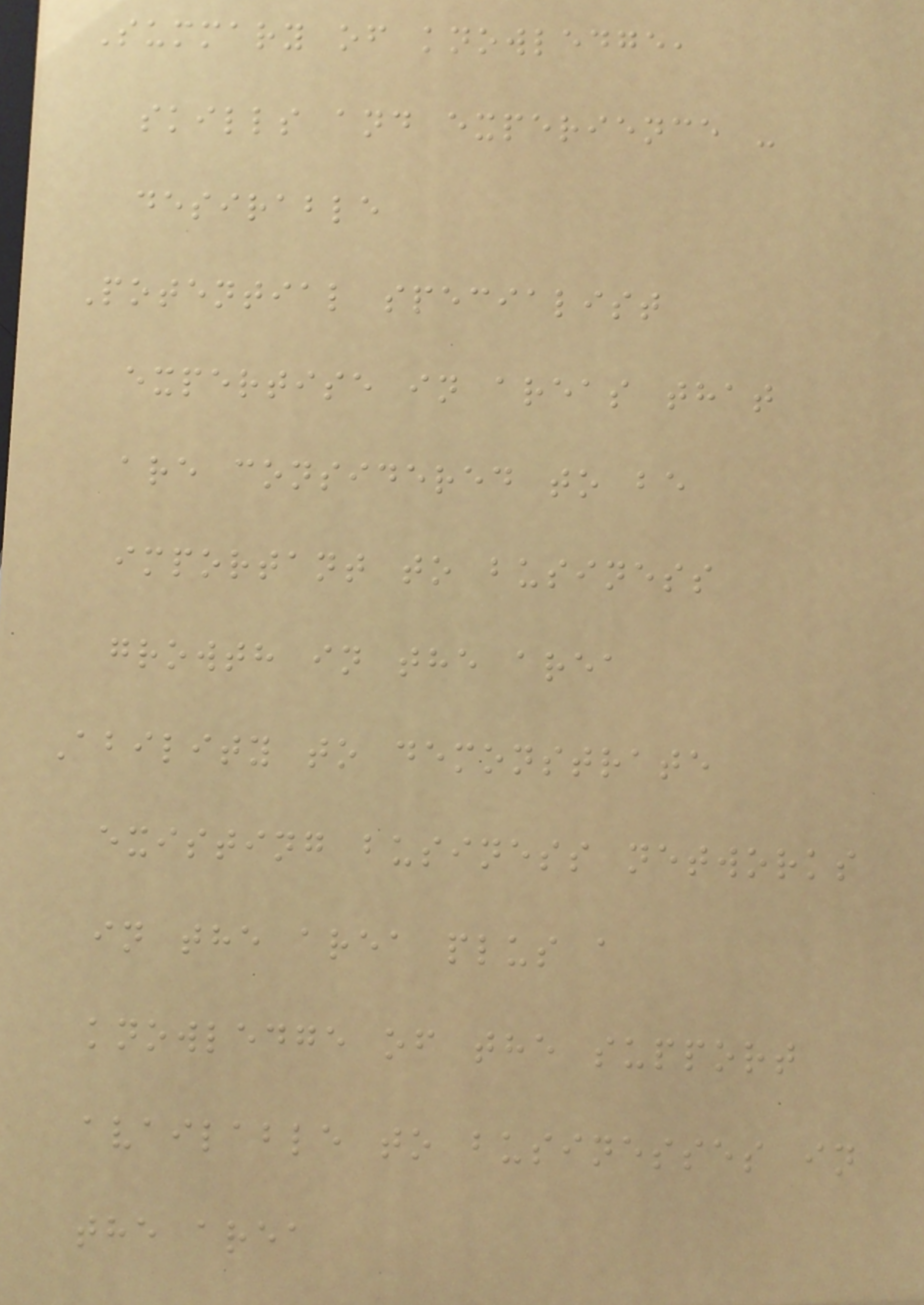Summary of knowledge,
skills and experience -
desirable
Potential specialist
expertise in areas that
are considered to be
important to business
growth in the area
Ability to demonstrate
existing business networks
in the area plus a
knowledge of the support
available to businesses in
the area
